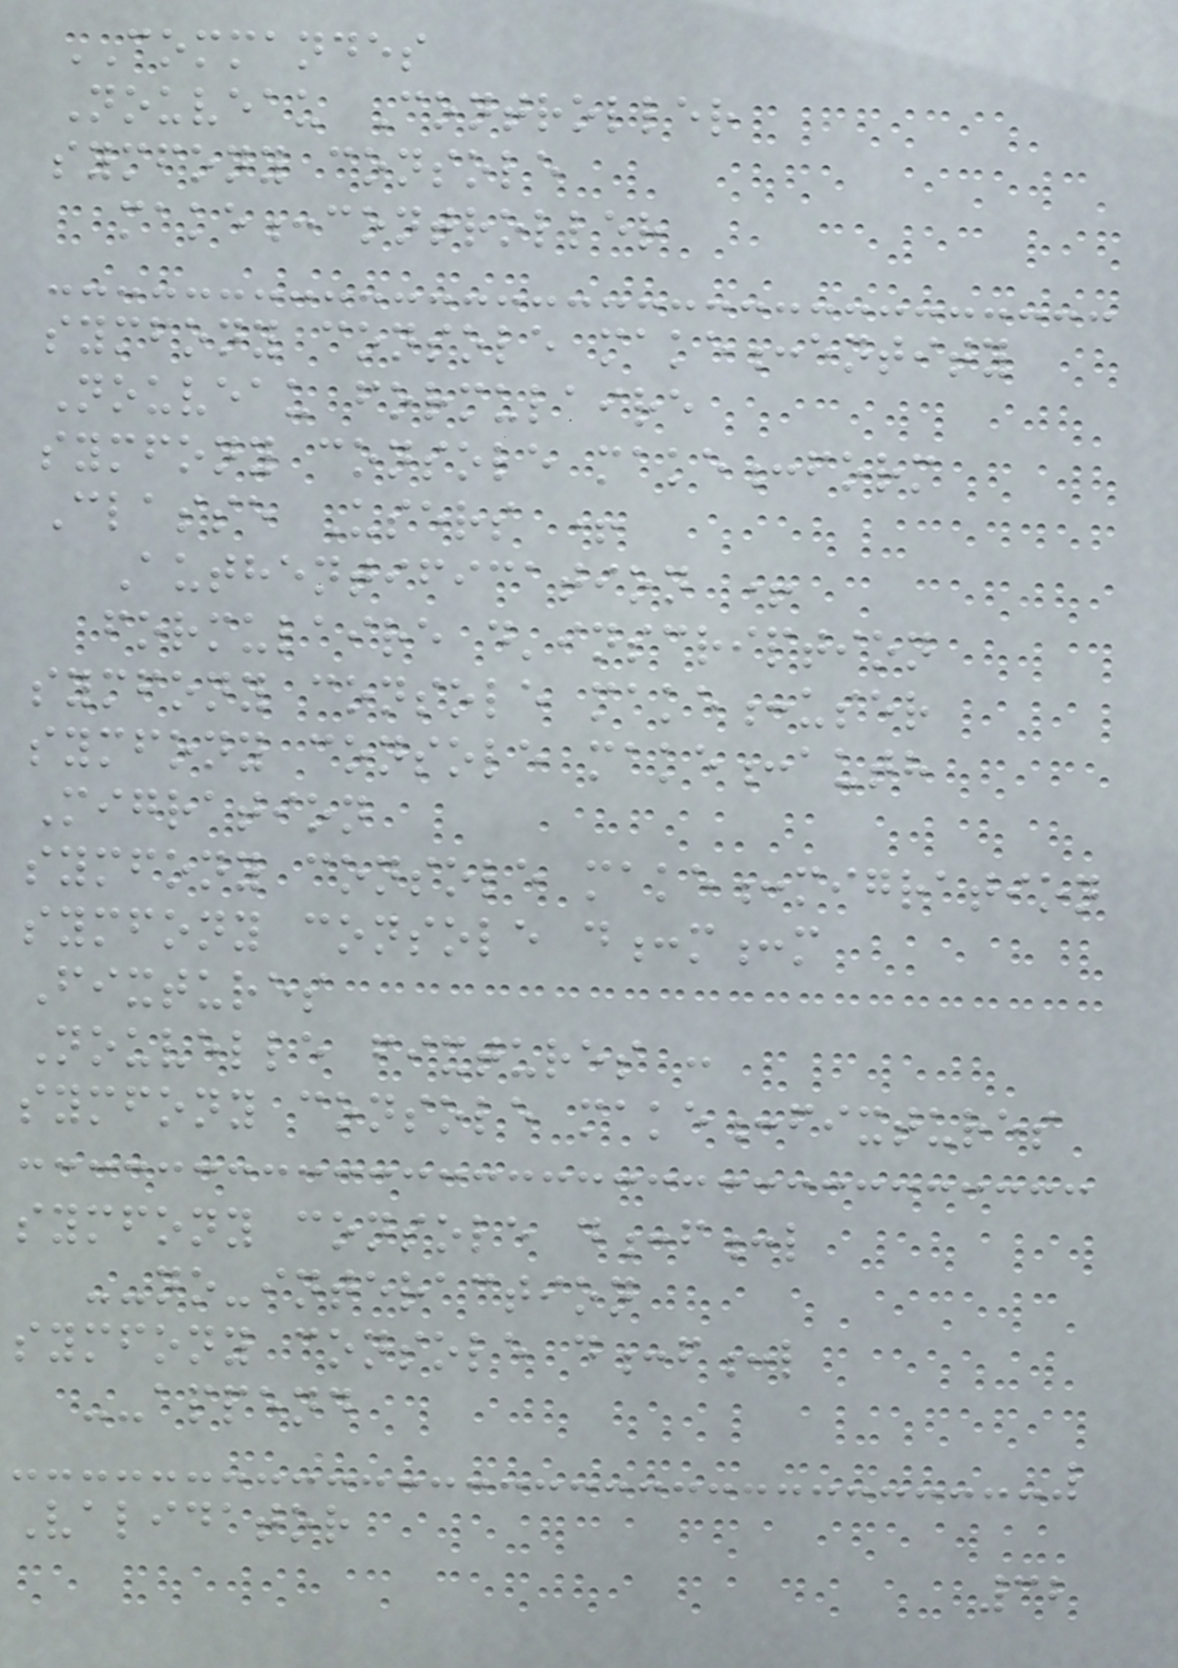COMMANDES
Nouveau Controller
symfony console
make:controller
symfony console make:entity
Nouveau formulaire
symfony console make:form
Classe Users +
Authentification +
formulaire d'inscription
symfony console make:user
symfony console make:auth
Migration
symfony console make:migration
symfony console d:m:m
Fixtures
Nouvelle fixtures :
symfony console make:fixtures
symfony console d:f:l
--no-interaction
symfony console d:f:l
--append
Validator
32
